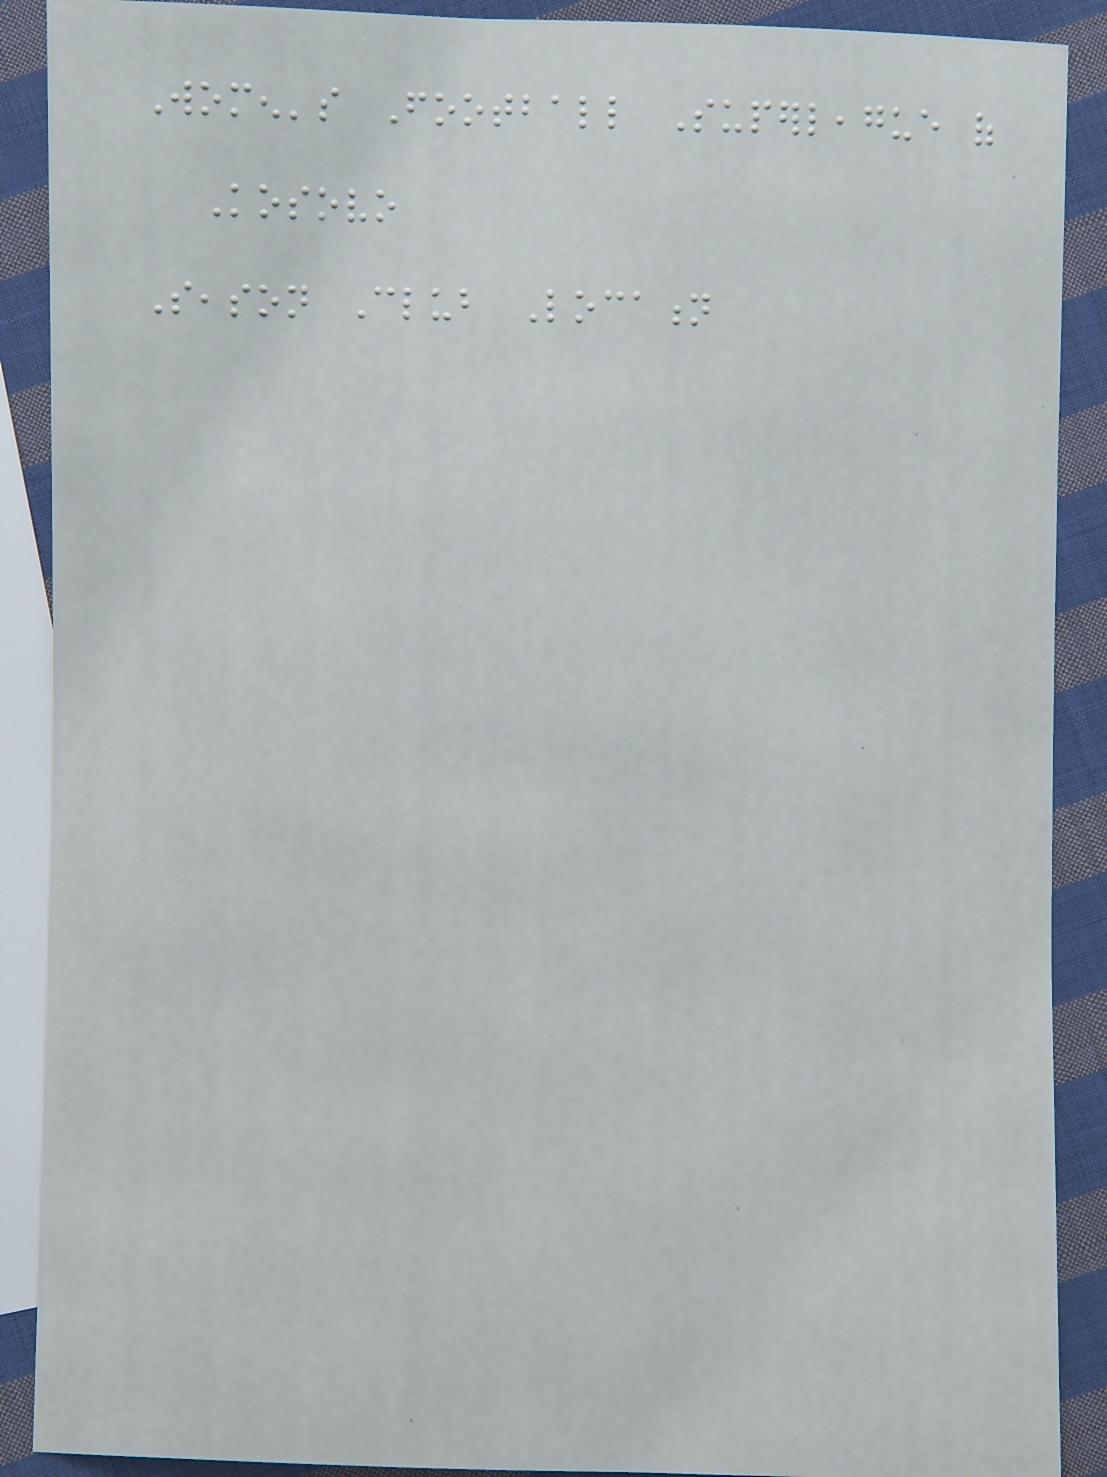Women's Football Superleague of
Kosovo
Season Club Location
